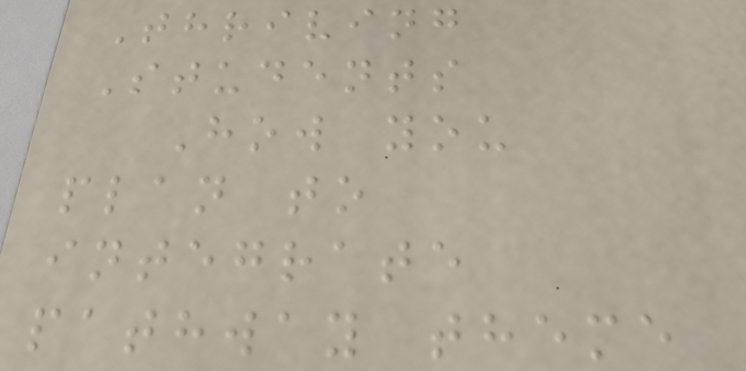Thriving
Students
How you
plan to
integrate
pathway theme
